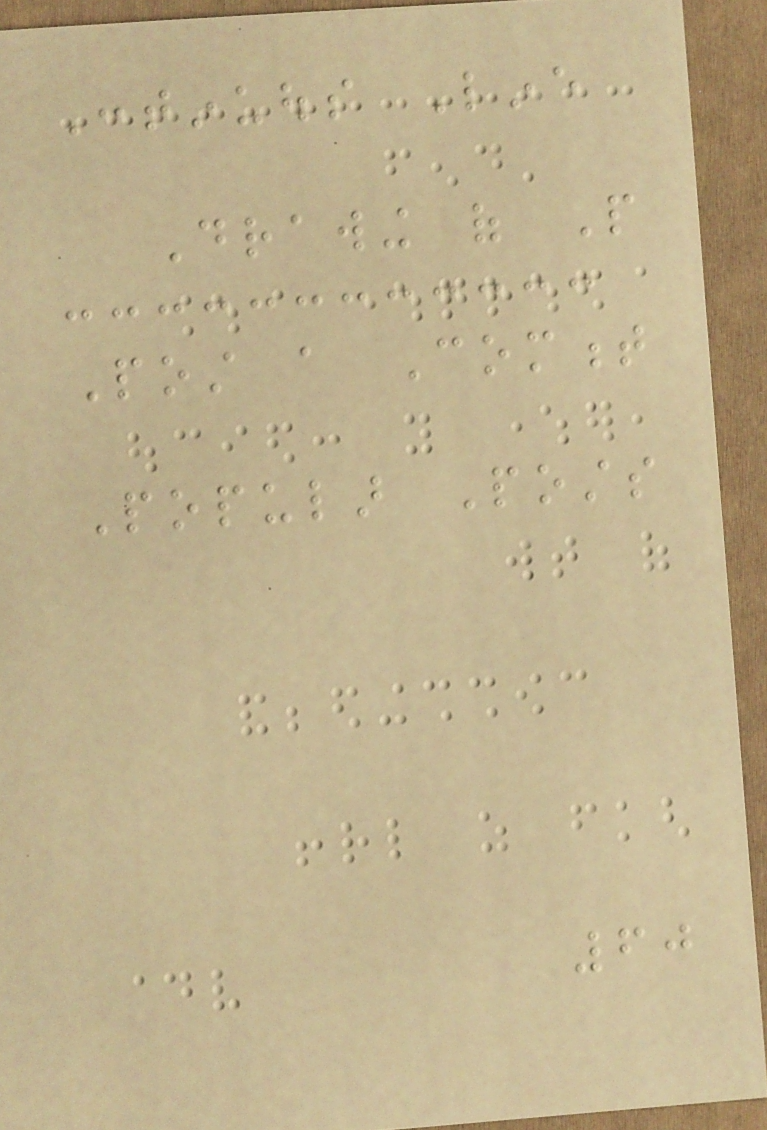Continuous Line
Drawing of People
Post a Comment
Popular Posts
60
